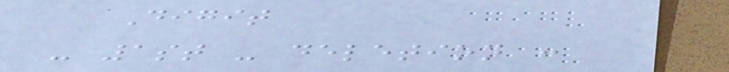Digit
- 1st - deletion :
